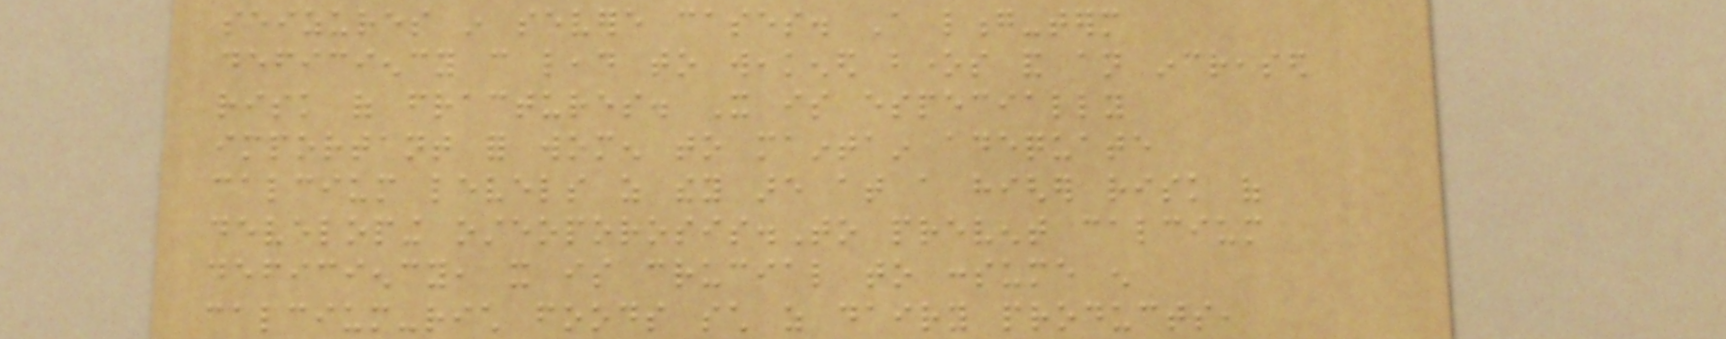seizures in severe cases. A long-term
deficiency can lead to weakened bones and an increased
risk of fractures. It is especially
important for women to maintain adequate
calcium levels as they are at a higher risk of
developing osteoporosis.To prevent calcium
deficiency, it is crucial to consume enough
calcium-rich foods such as dairy products,
